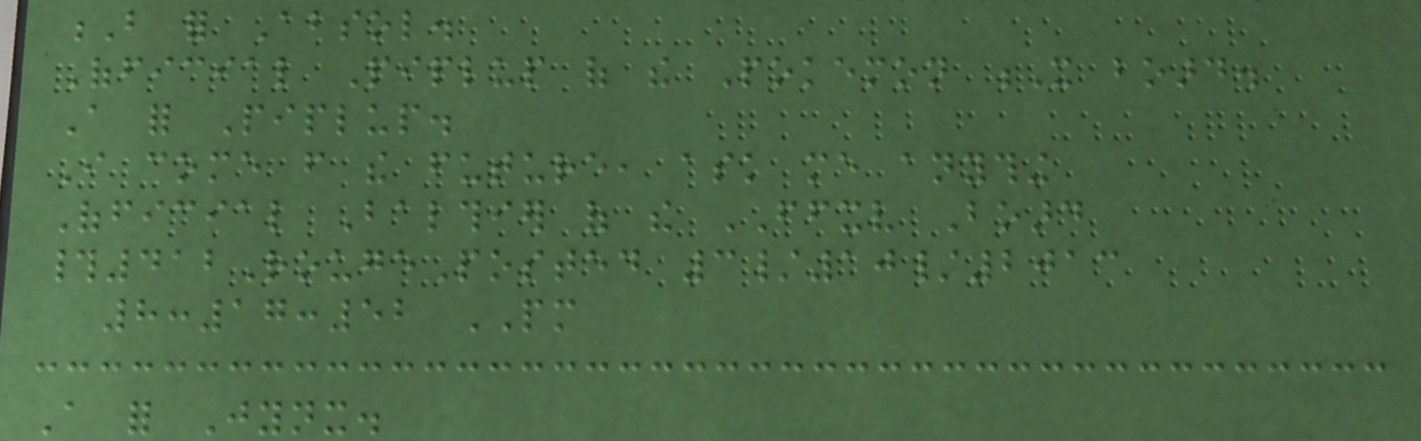B for Absol.
Official Piplup of the Pokemon X board.
A for Piplup.
I come from the future, ask me anything
Official Balthier of the FFXV Board
#412RougePosted 3/10/2013
8:17:52 PM
A for Jynx.
